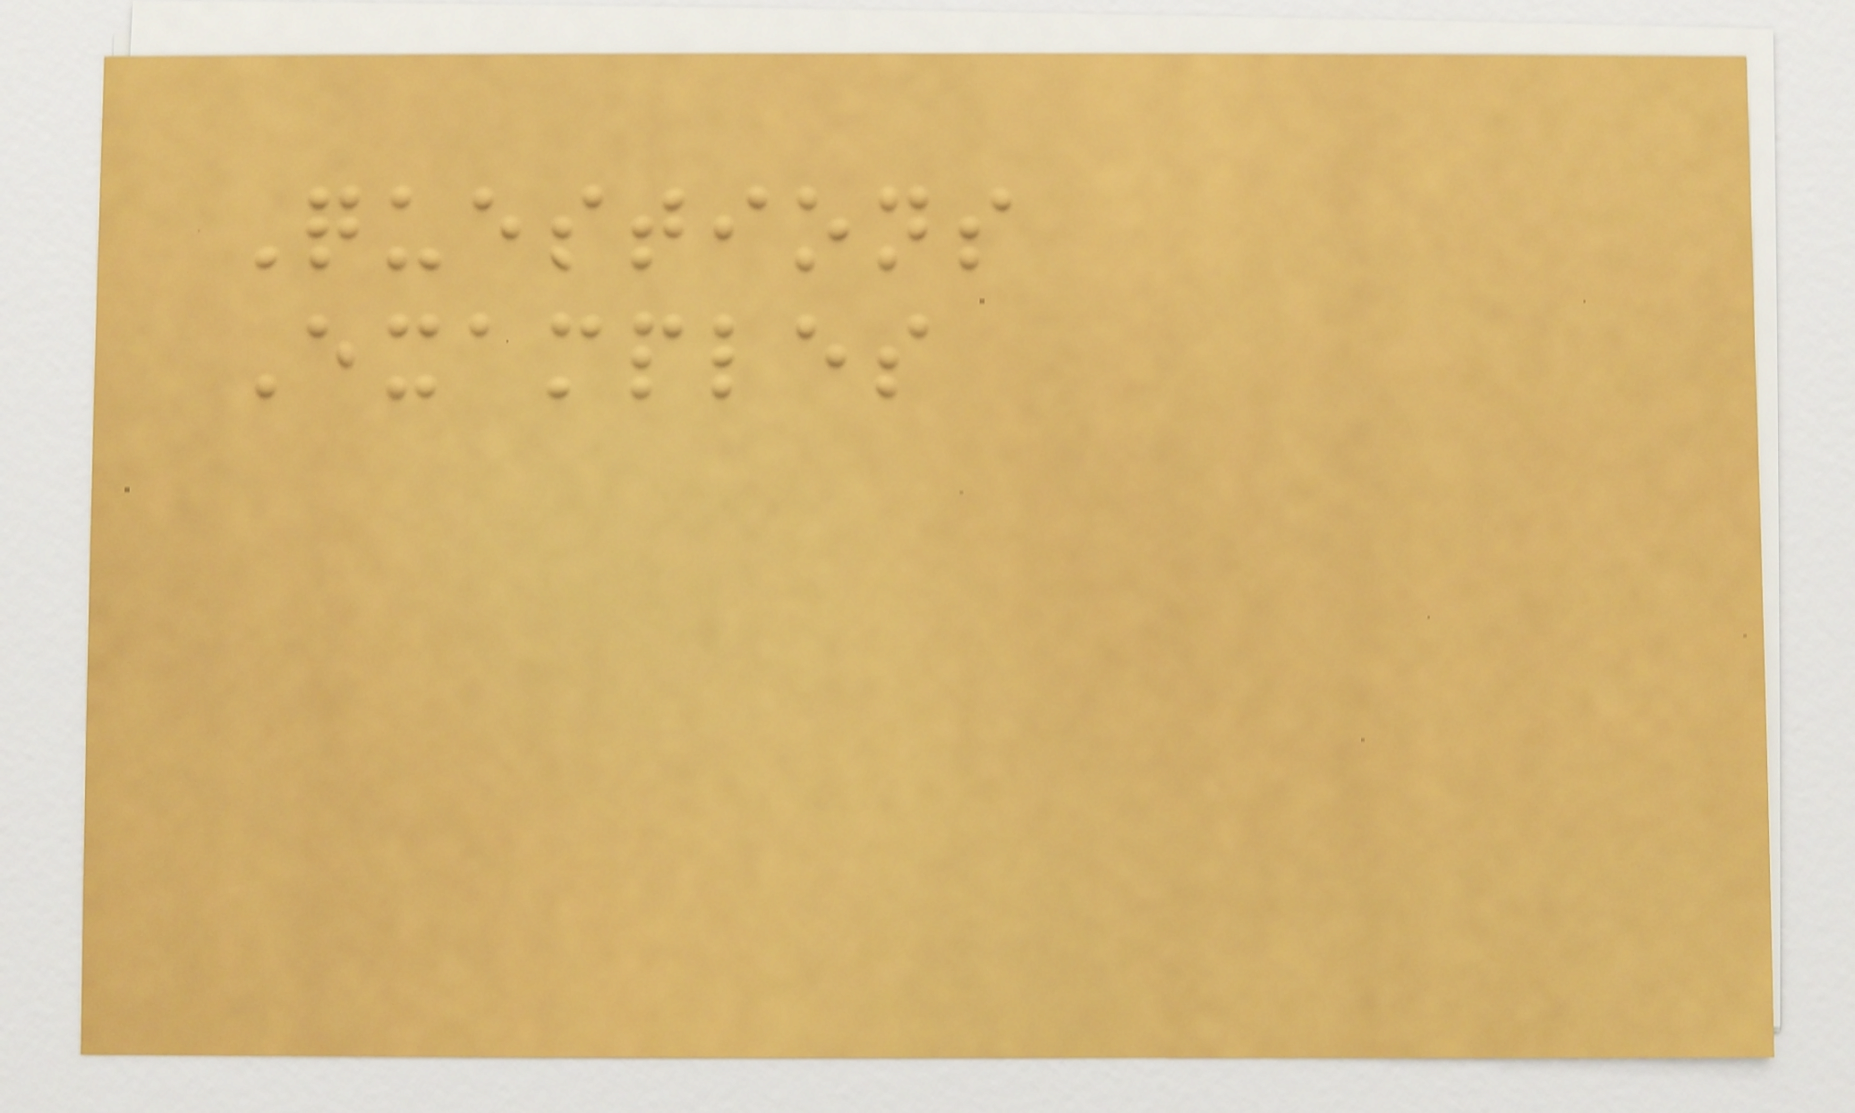Questions
Examples
